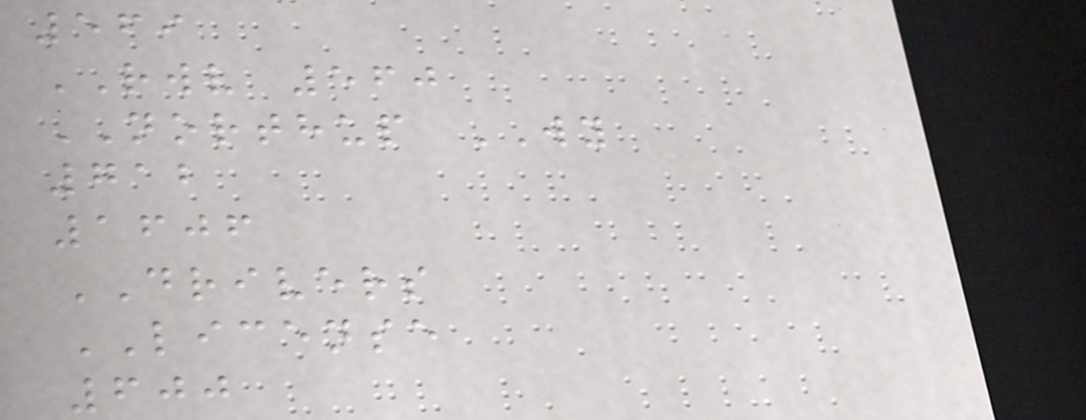569
RWV 560
NORTHUP WY
712
1606
DRIVERS
LICENSE
600
